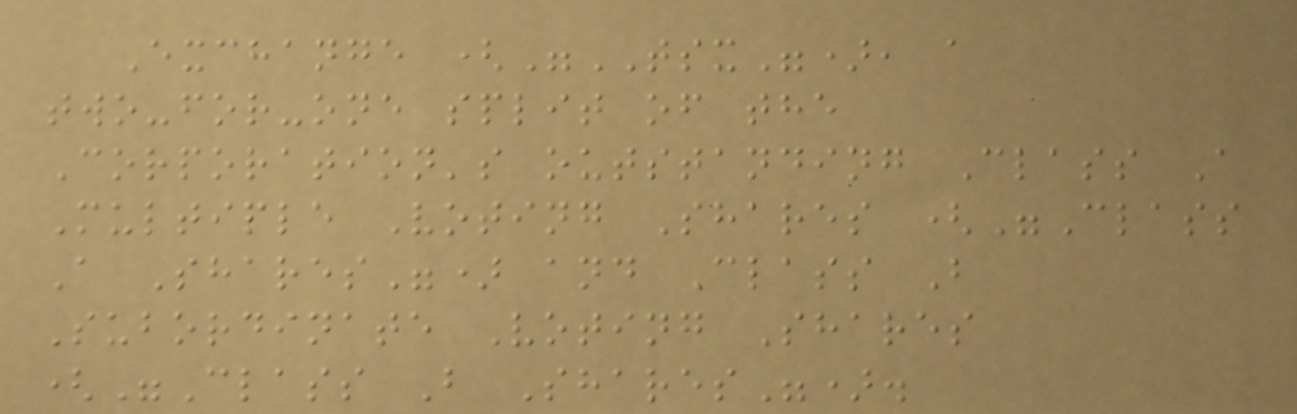Exchange ("TSX"), a
two-for-one split of the
Corporation's outstanding Class A
Multiple Voting Shares ("Class
A Shares") and Class B
Subordinate Voting Shares
("Class B Shares").
